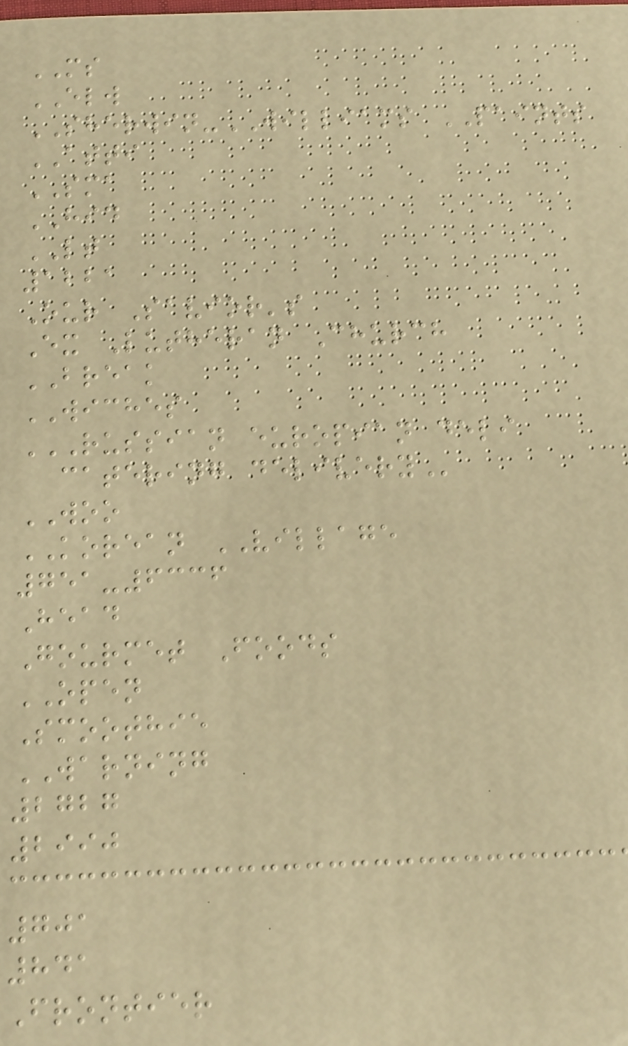MS
ELW
SHERWIN-WILLIAMS PAINTS
ATTI
SMA
HID
LT
1221
Our Savior's
Ex Lutheran Church
BREAK
WICHES
RUSSIAN EUROPIAN DELI
CATERING DELIVERY
WOO
KOREAN VILLAGE
751-6336
Head
Gourmet Foods
OPEN
Smoothie
WARNING
2727
2990
701
841
Frontier
